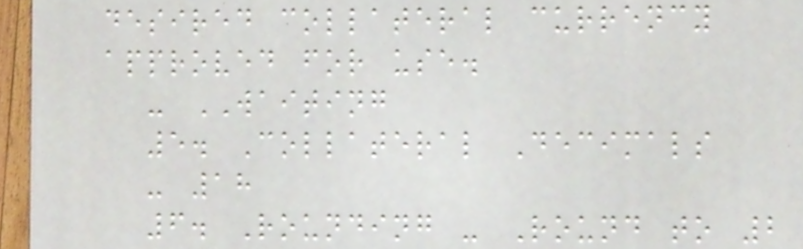desired collateral currency
approved for use.
- WAITING
5. Collateral Decimals
- 18
6. Rounding - Round to 2
